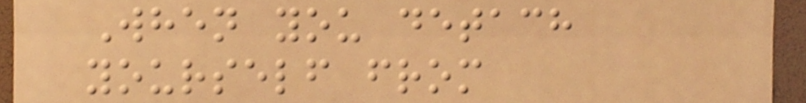When you detach
yourself from
